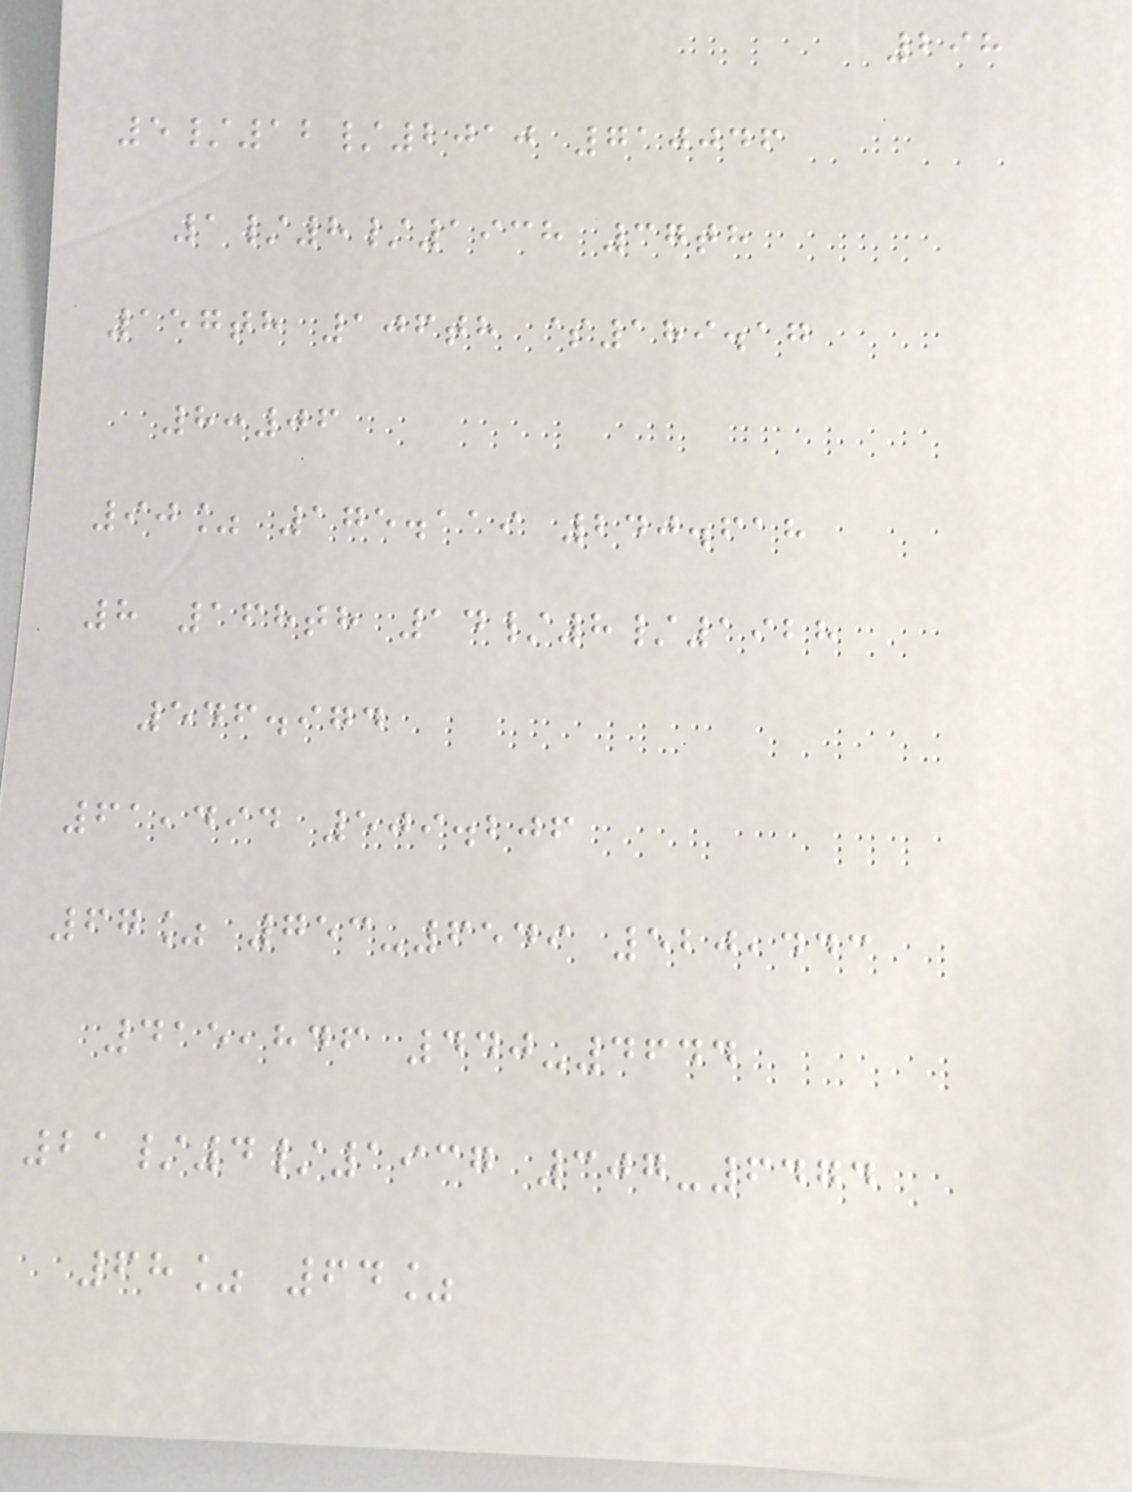298
5/12/2010 710046
1/8/1938 37th
157th 106th $189.17
8:06
90% 175.119 240.618
8 168th 14/8/1928
546.974
61,494 509.206
67% 753-6549 520,443
415,846 440-4644
21/4/1937 307-6474
68% 64%
